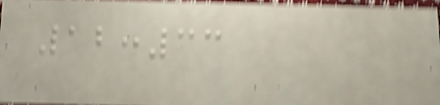12:33
